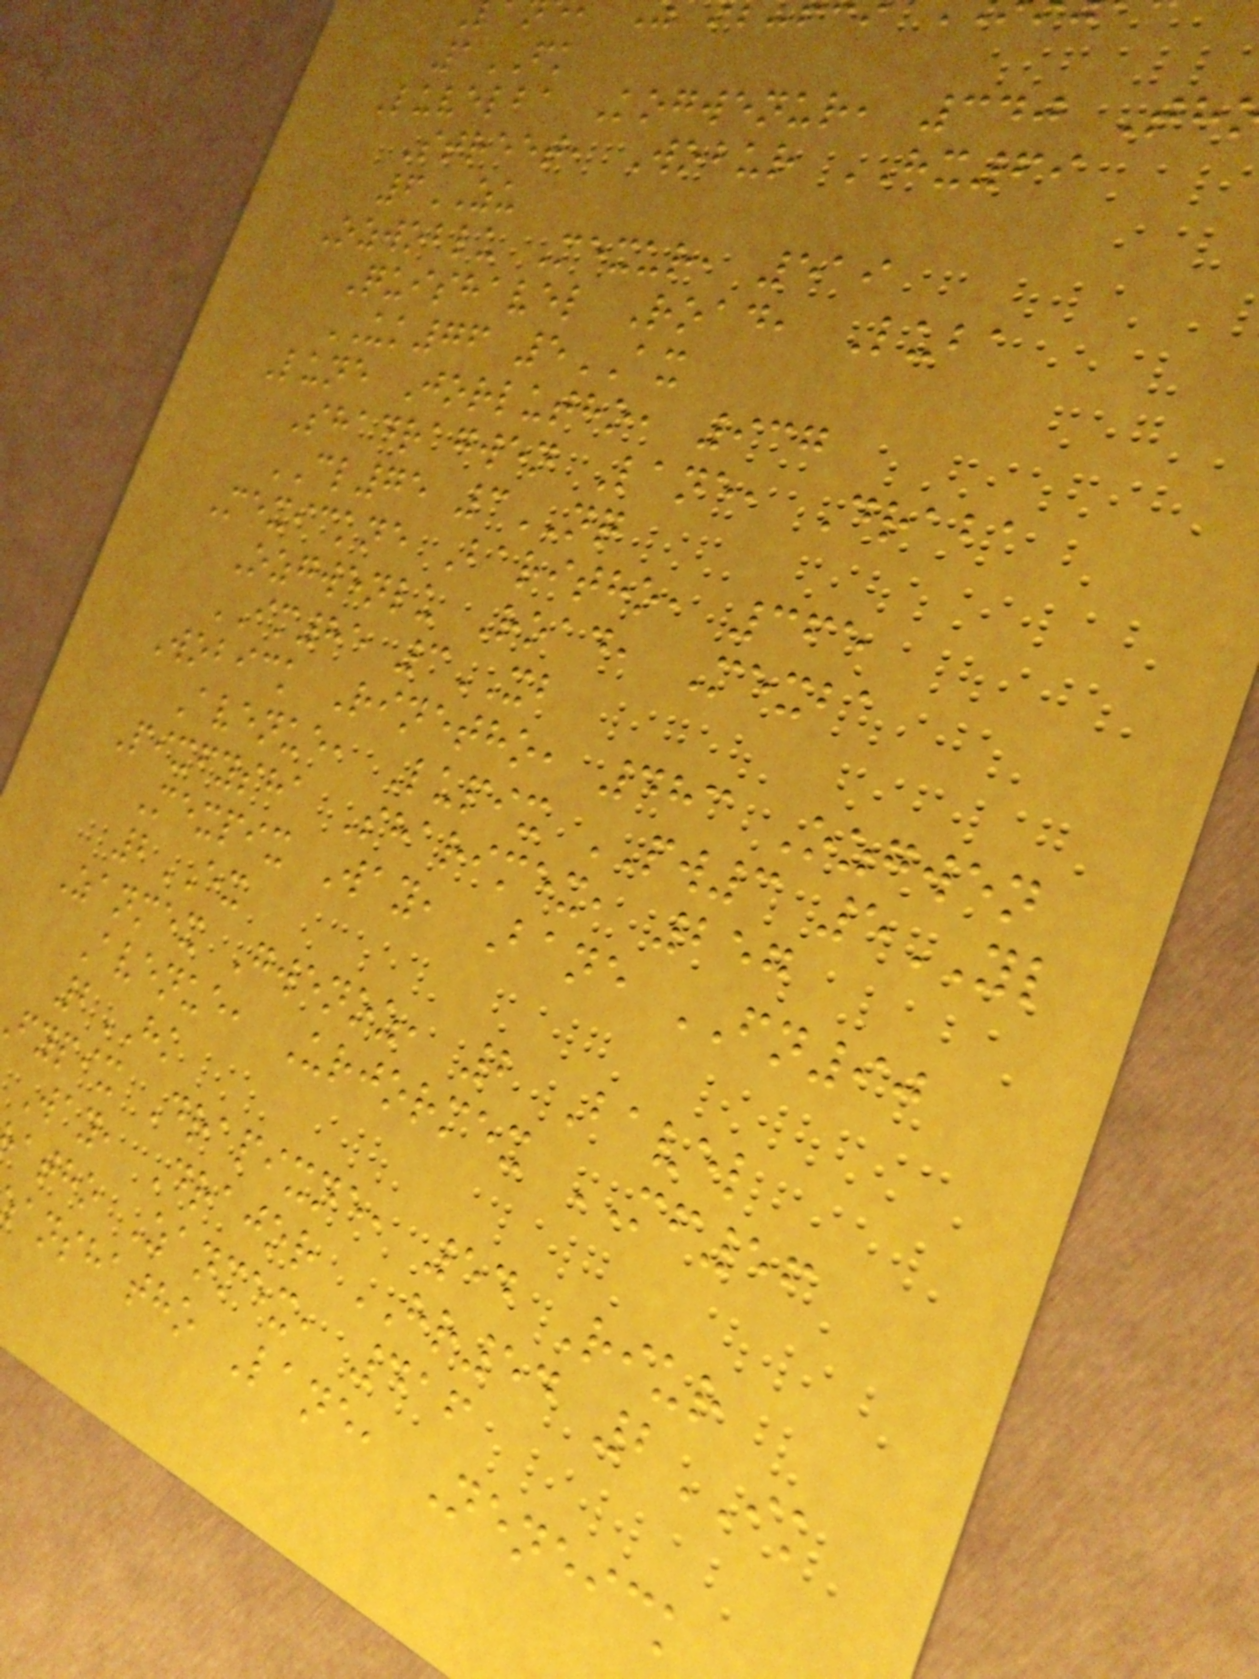1FK
Luvelba Kogwenur, 340 Th
Street, Wobur HX69
6ZU
Ozwoblu Mexur, 519
Quishavel Road, Luba
UK76 5AX
Lune Jorlutho, 937
Shadragwen Lane, Draba
CL75 3NQ
Mexickne Baritho, 365
Ozgwenlu Road, Mexba
IM85 3XB
Wobick Rinetho, 483 Ozgwen
Avenue, Lupix PW3 5YL
Pixfysha Sharimex, 257
Mexpix Way, Bane FN90
2EX
Zanmex Gwenoz, 2 Bavel
Avenue, Urjormex MF56
2HK
fypix Drapixne, 54 Riur
Way, Drajor HR54 2IK
atho Zanmex, 416
anshatho Lane, Neneick
